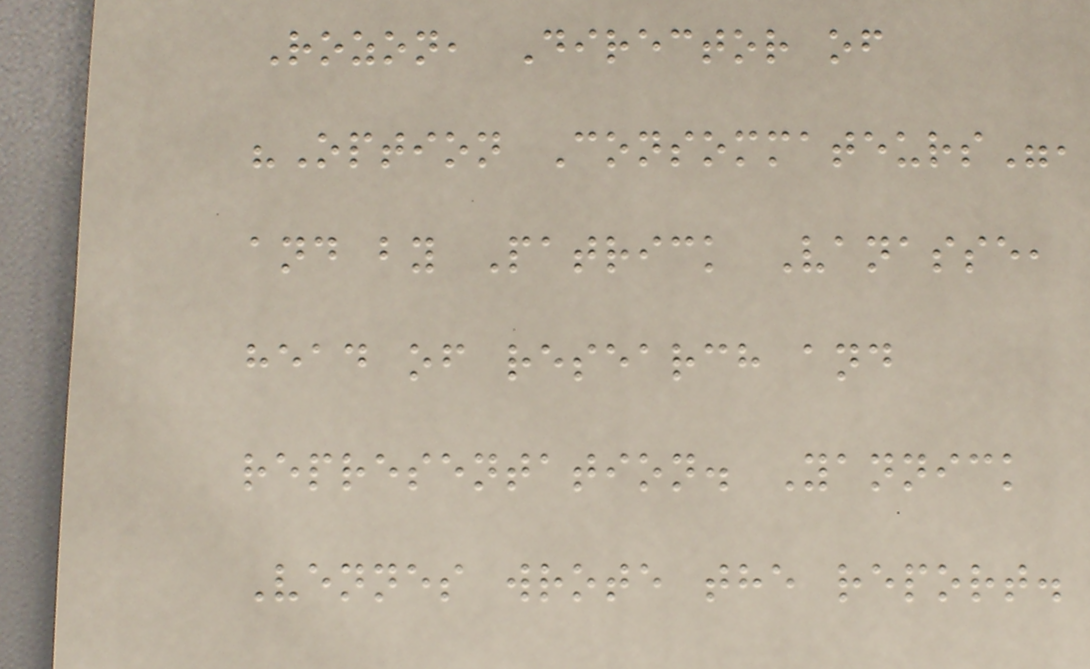Rozon, Director of
"Option Consommateurs",
and by Patrick Vanasse,
head of research and
representation. Yannick
Vennes wrote the report.
